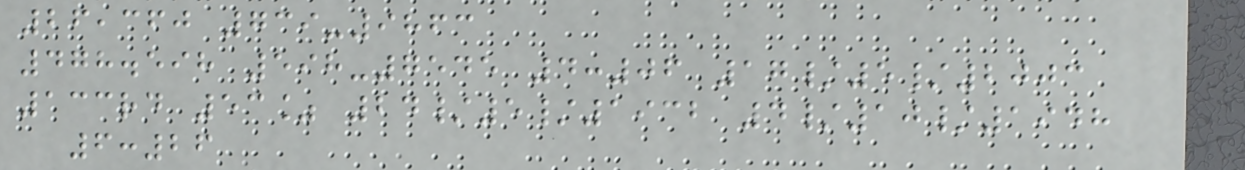26,360 739-9863
478.598 598-7545 4:06 17/5/2003
133rd 53% 24/5/1932 4/10/1948
6:26
